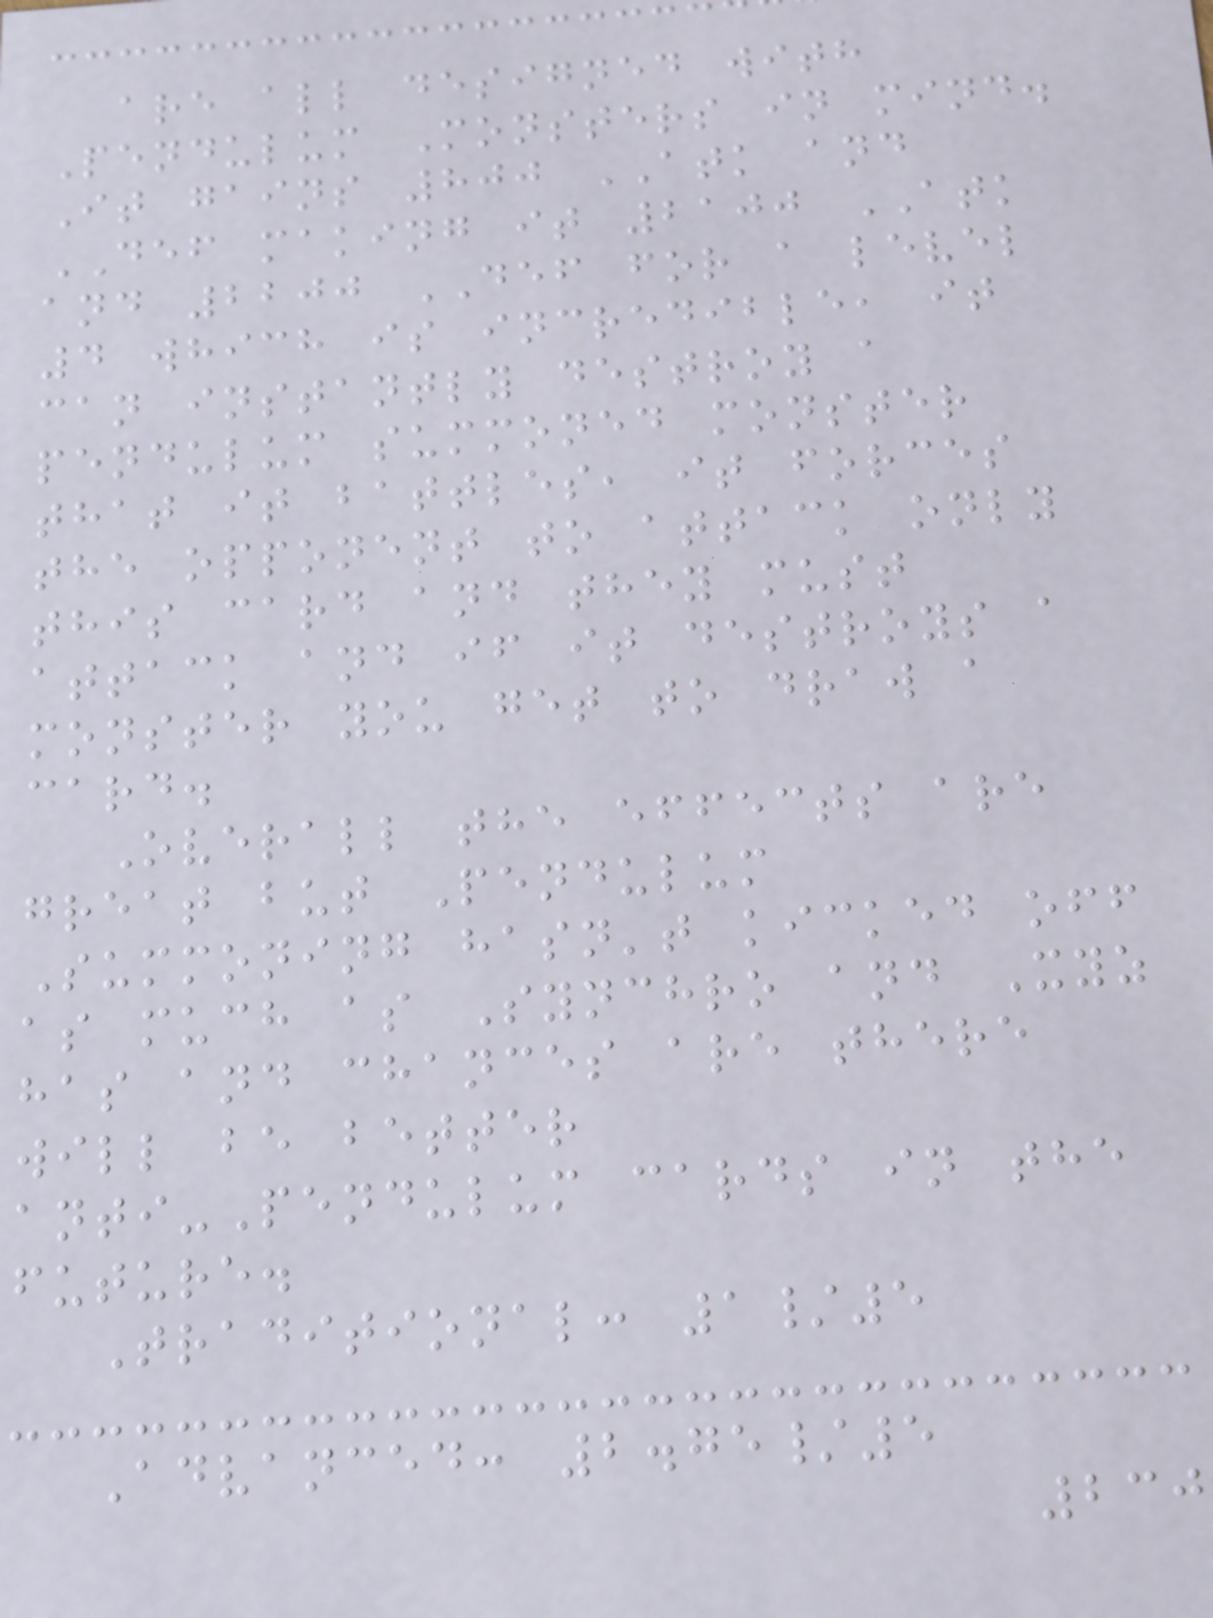are all designed with
Pendulum Monsters in mind.
It gains 800 ATK and
DEF making it 2100 ATK
and 2200 DEF for a level
4 which is incredible, it
can instantly destroy a
pendulum summoned monster
that it battles, it forces
the opponent to attack only
this card and they must
attack and if it destroys a
monster you get to draw a
card.
Overall the effects are
great but Pendulum
Summoning hasn't kicked off
as much as Synchro and Xyz
has and chances are there
will be better
anti-Pendulum cards in the
future.
Traditional: 1/5
Advanced: 2.75/5
230
